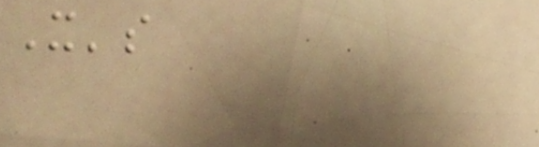It's
